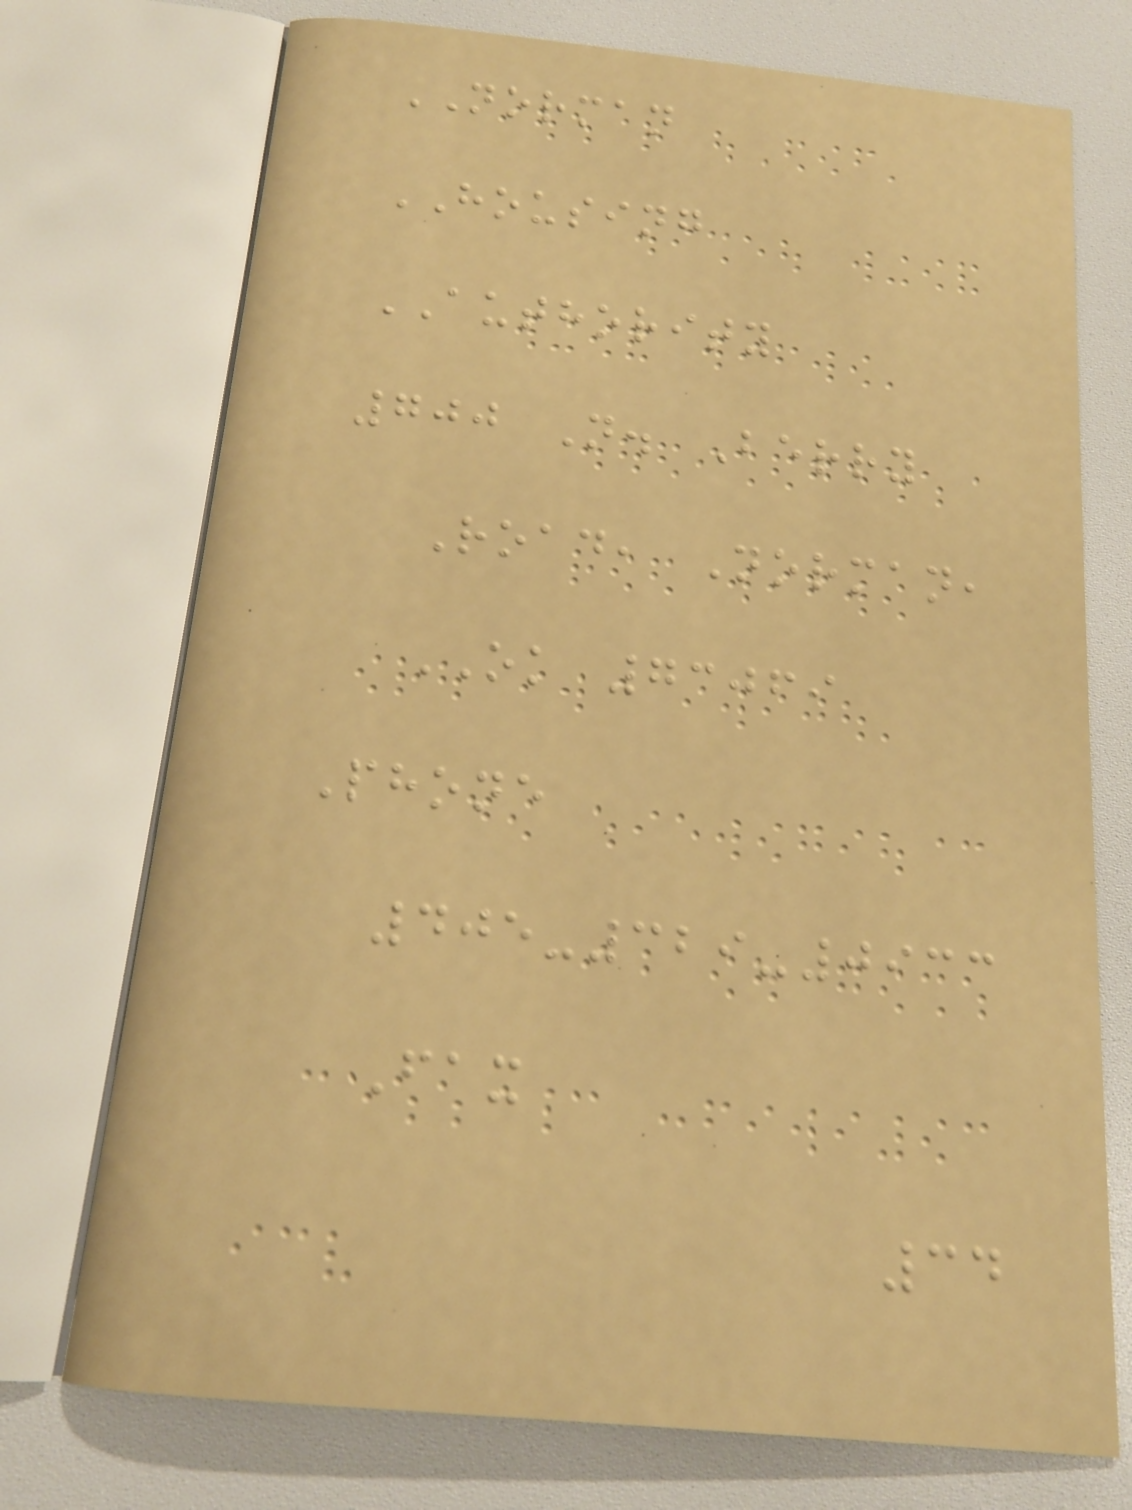NORMAN
HOUSING
AUTHORITY
700 N. Berry
Road, Norman,
OK 73069
Phone
405-329-0933
Fax
34
